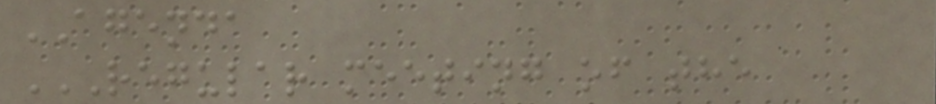AGENDA
REGULAR MEETING OF THE
